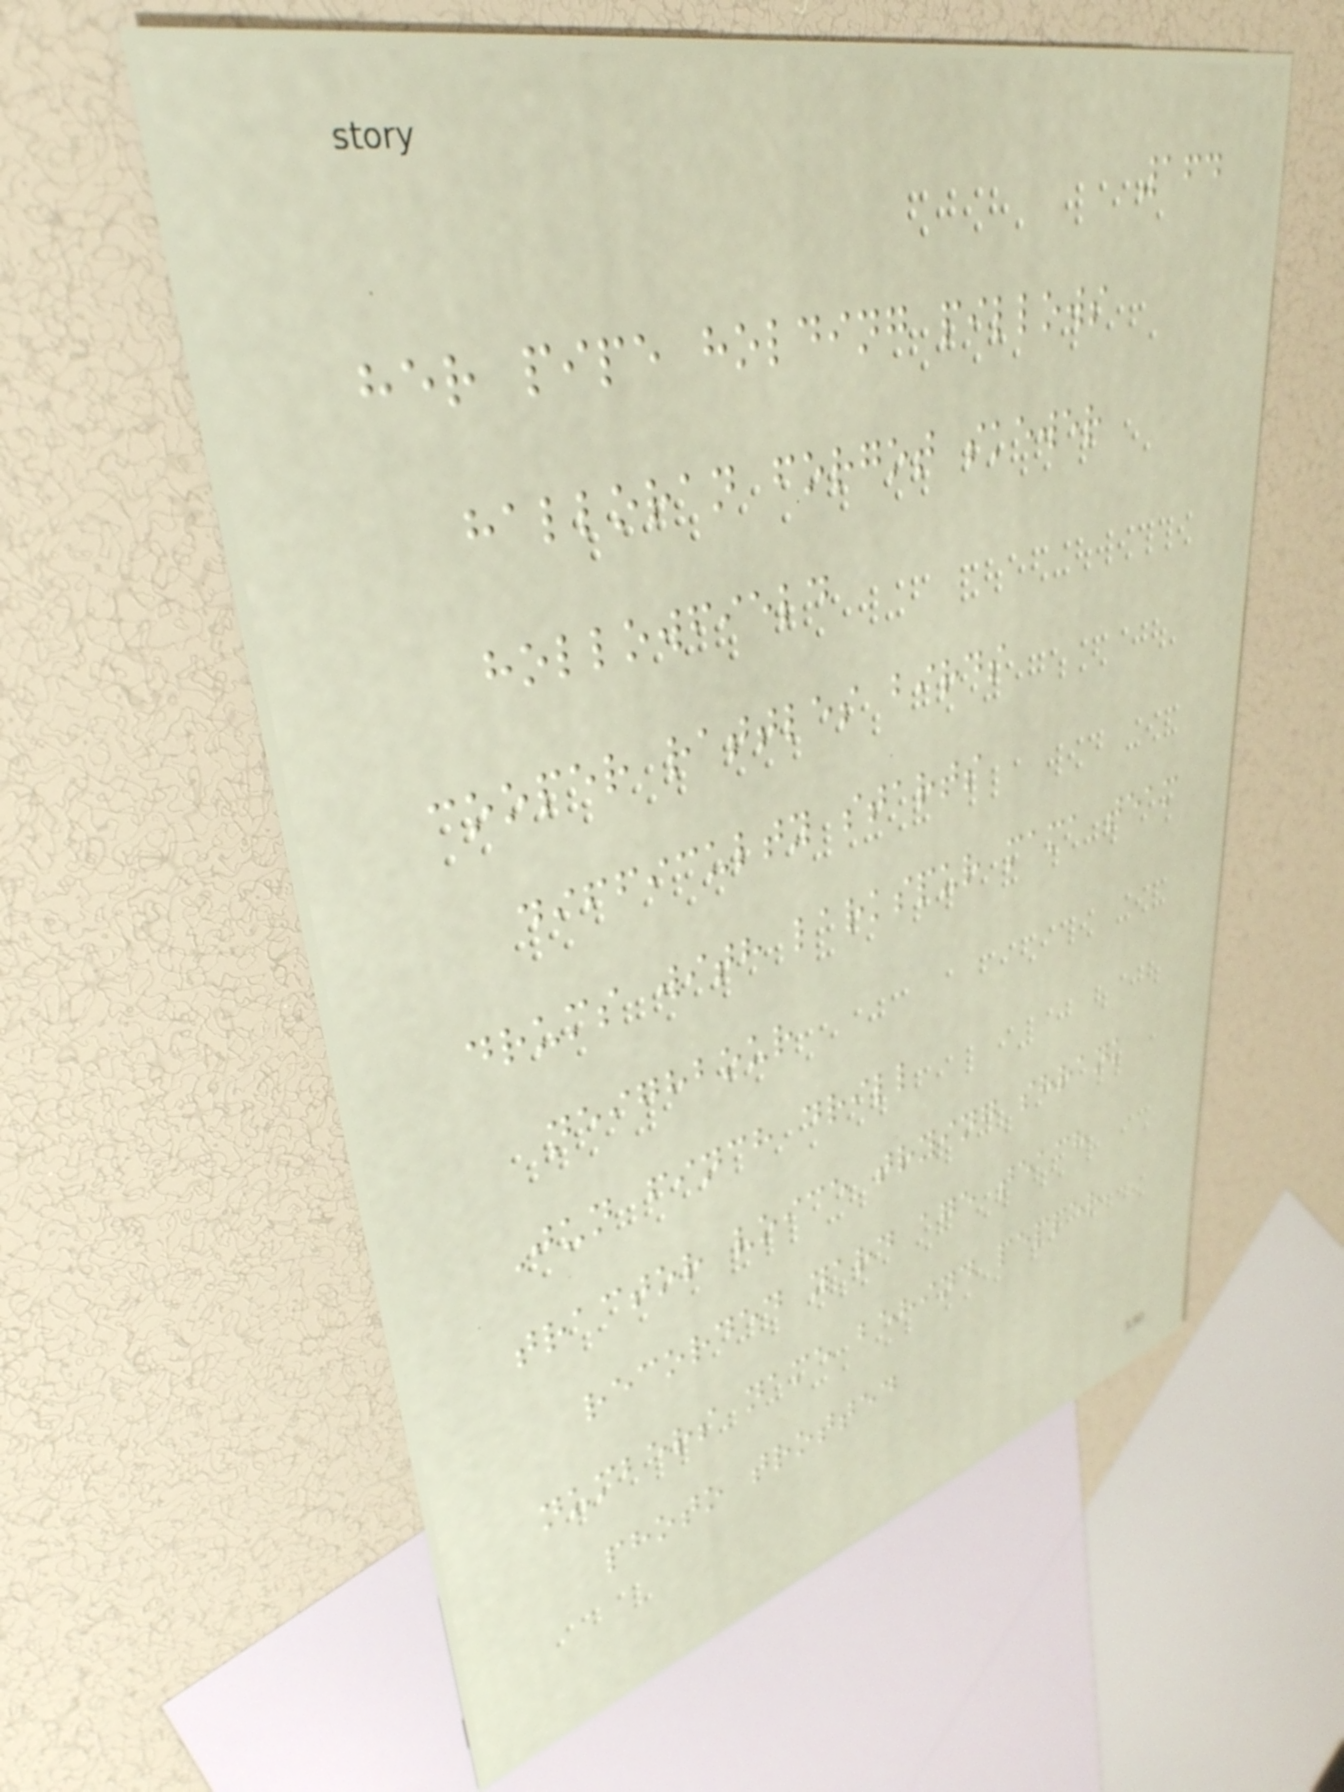164
her pipe holding pillows
halloran forgot skewer
hollowfield
cooper rattles birds
difficulty starts
drums with larkspur mama team
neighbour
Jun finch drill
tractor voice trying shrank
recorded yard age teach
numbers name behind pepper
photo trotted
